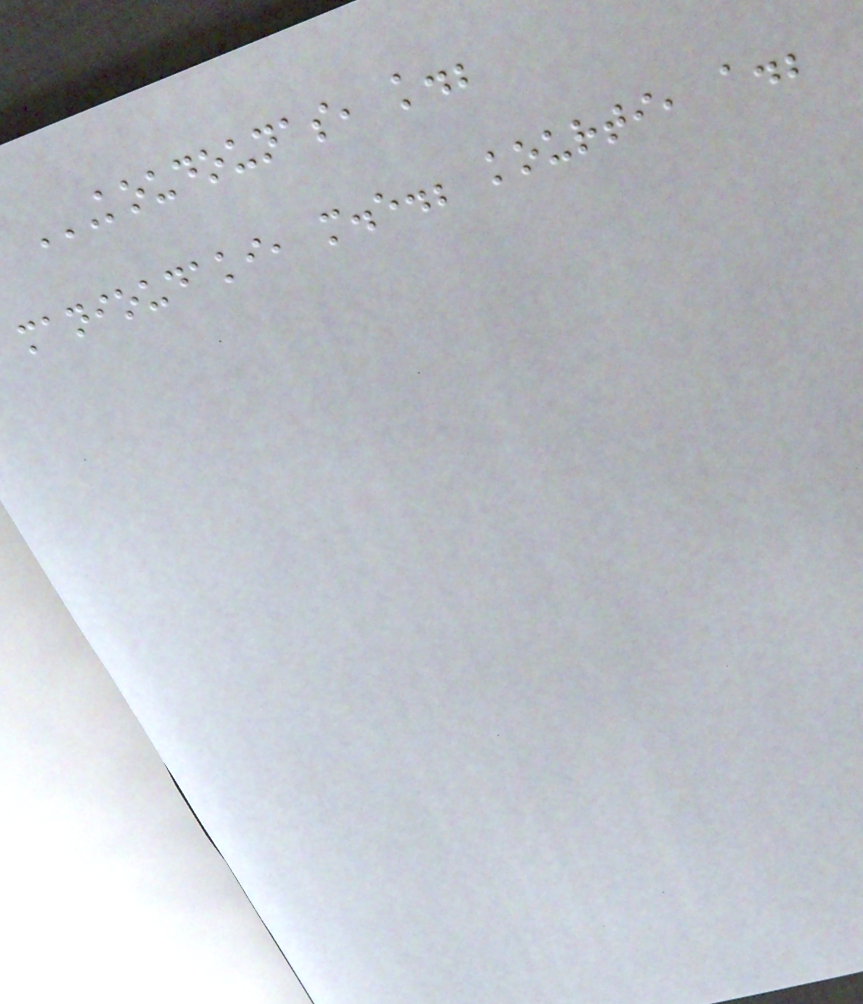KOUDOUNAS, K.;
MANIOUDAKI, M.E.; KOURTI, A.;
